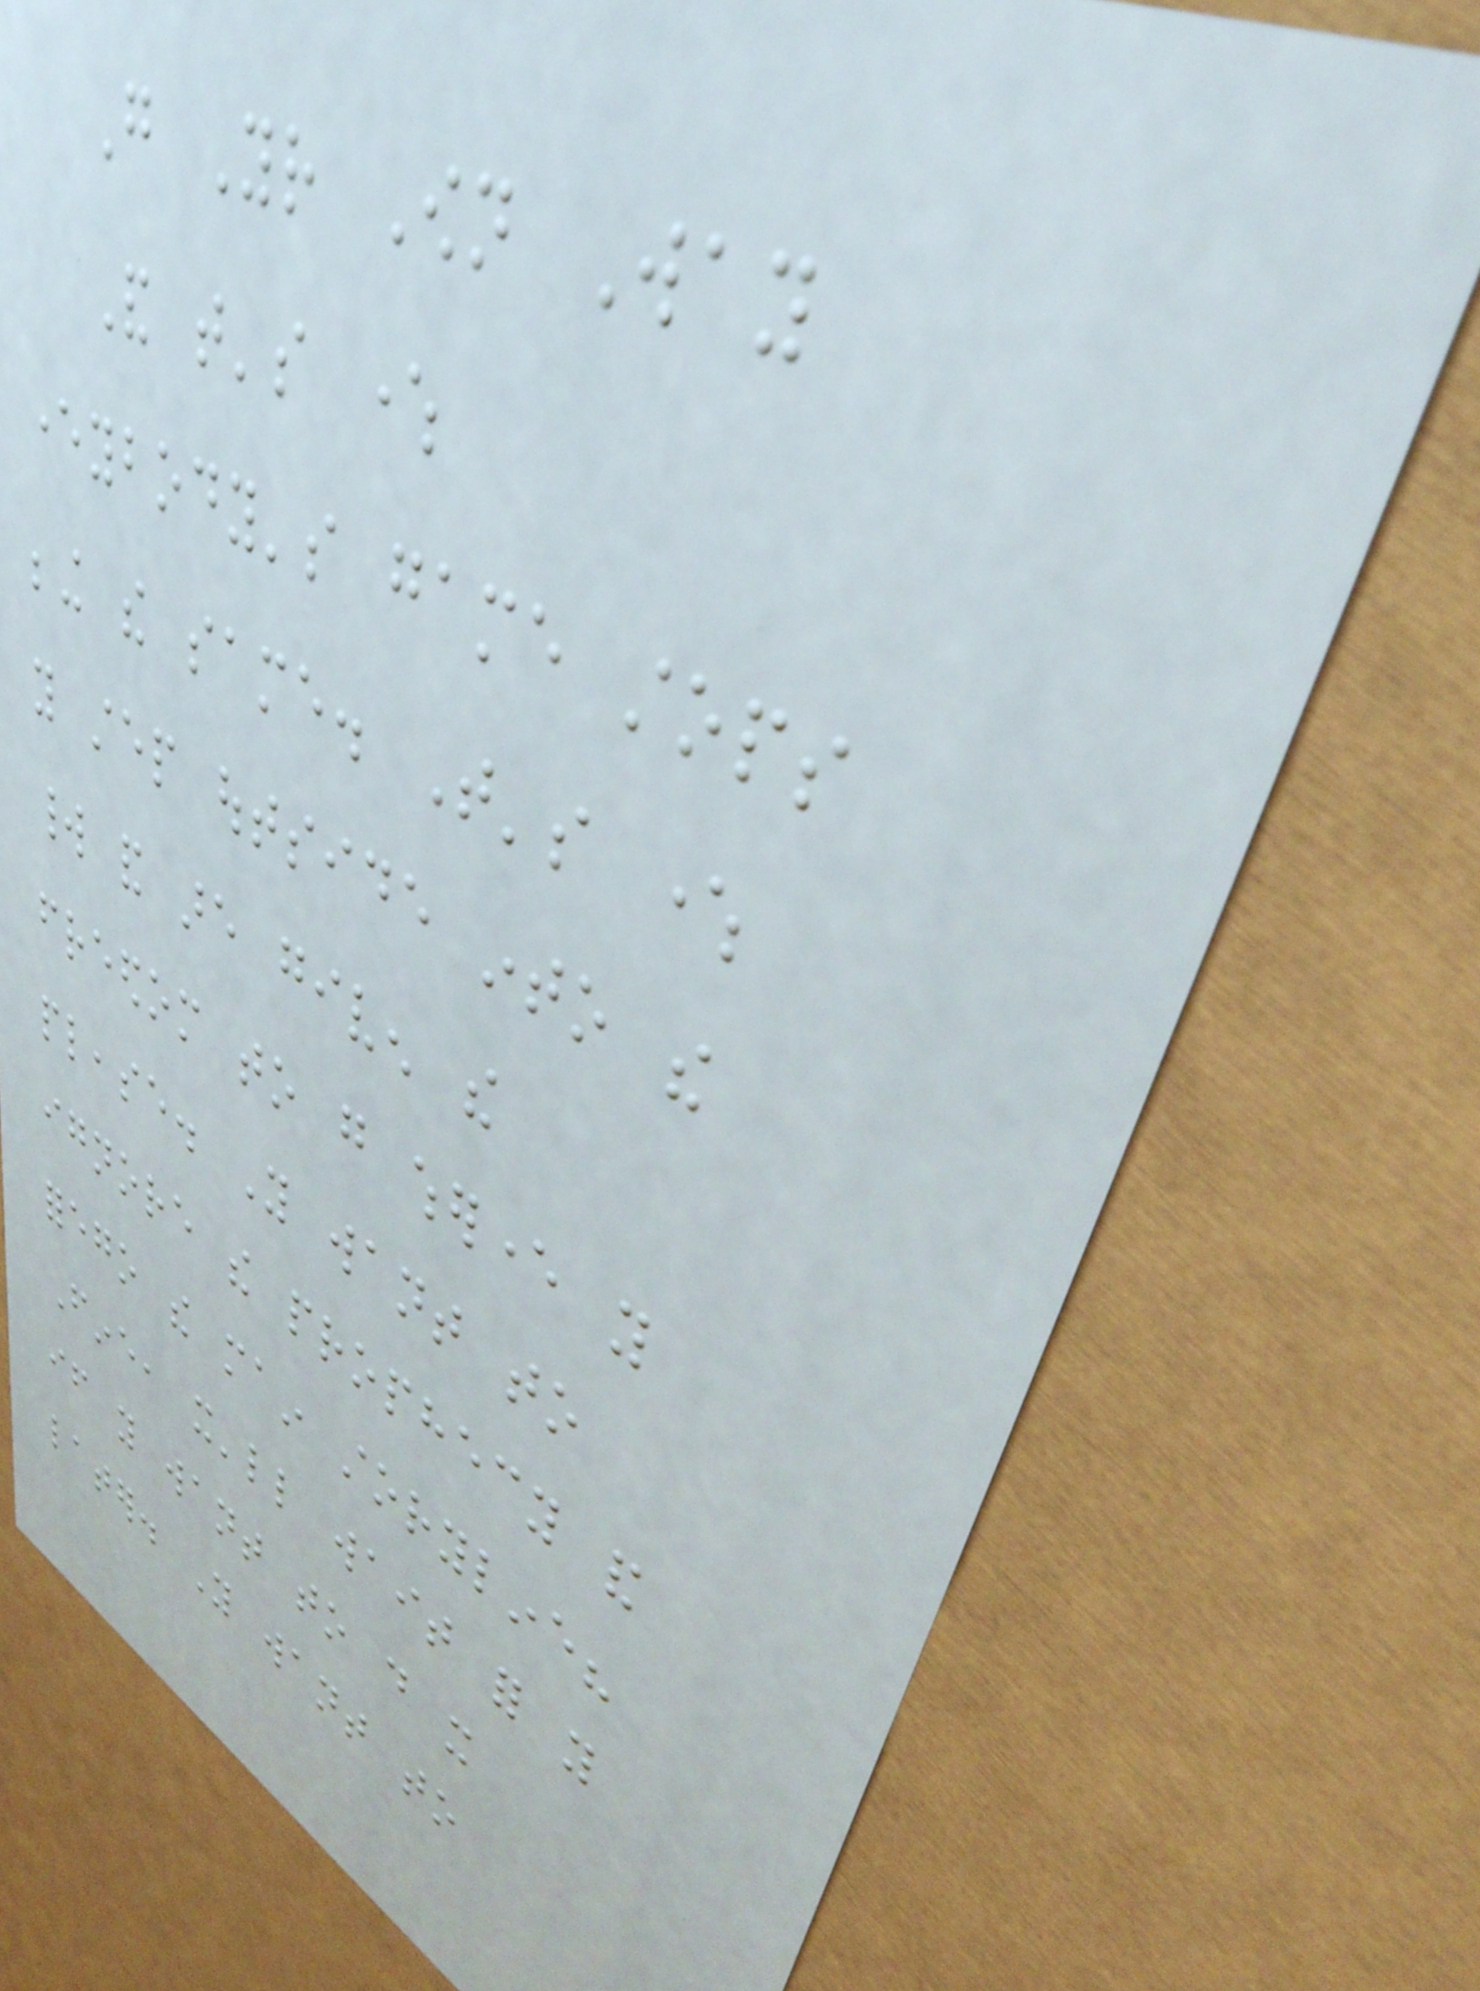Go Your Own Way
And that's where
everybody's game stops
being the same. That's where
you step outside into the
world and are given the
freedom to go wherever you
please. You want to
ignore the prophecy and
forego the main storyline?
Fine, it'll wait for you
if you want to do it
later. You want to
